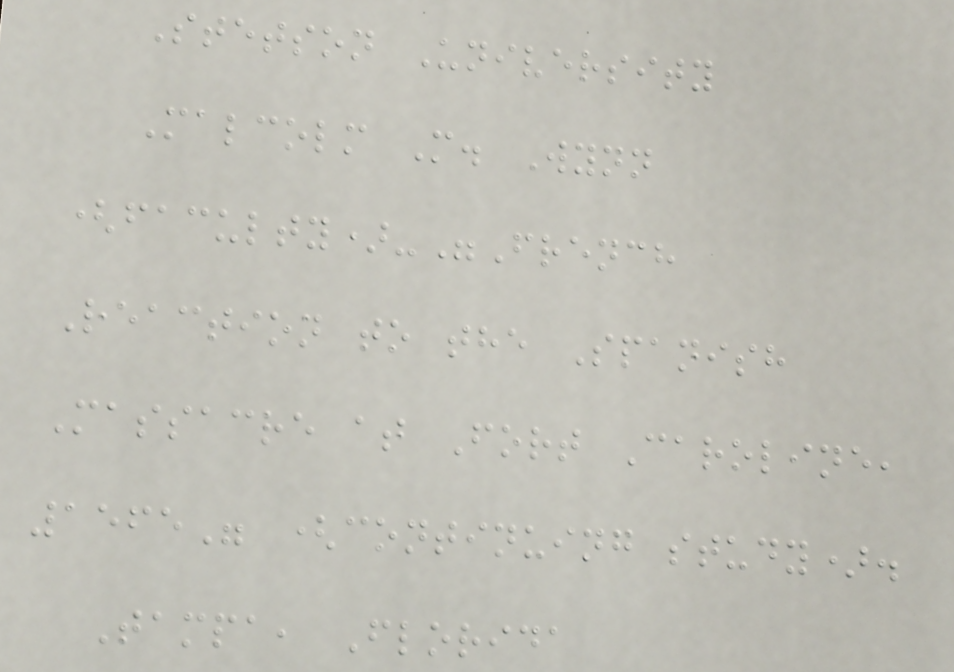Stetson University
Malcolm M. Wynn
(faculty)-"French
Reaction to the Spanish
Massacre at Fort Caroline,
1565" (continuing study).
Tampa, Florida
